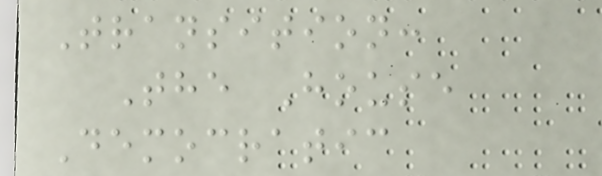Transition:
The House
Democratic
